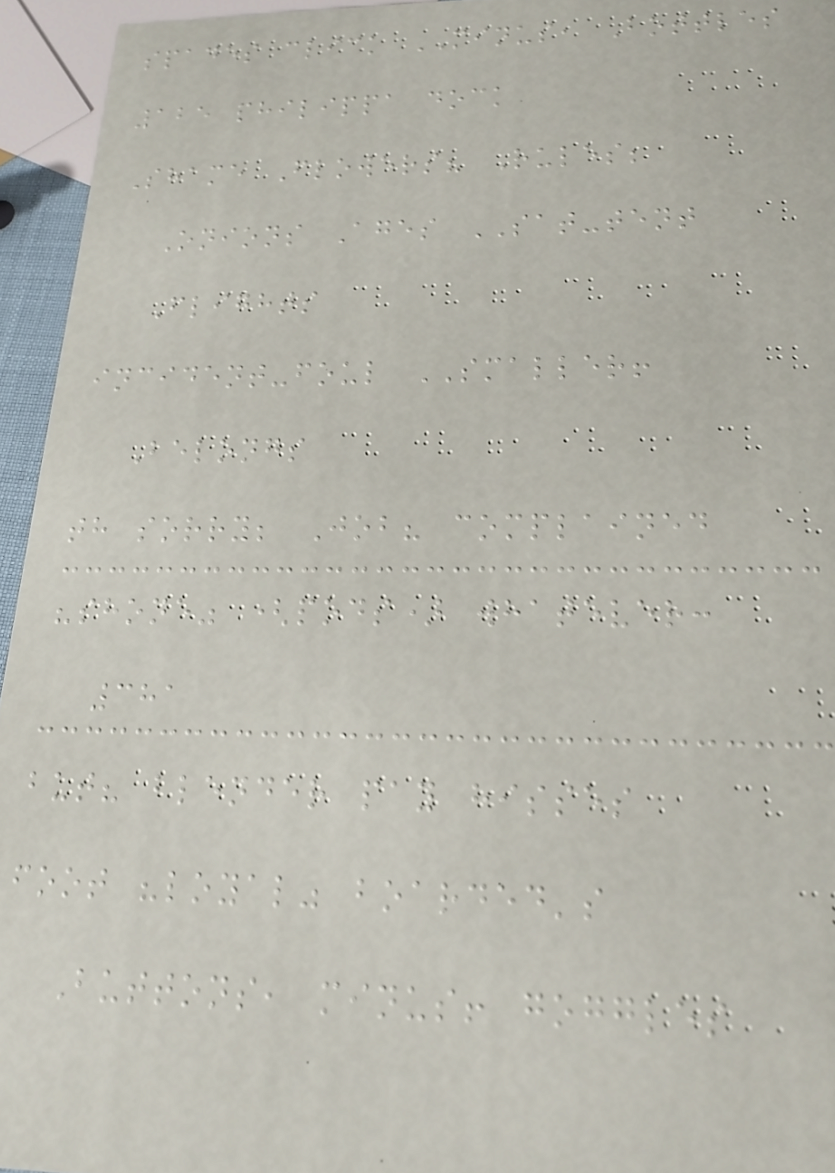spades click MINUS, Bottles
125 philippa dock
Shame Flowers? Rules;
Onions Ages SAT-tent
Flights
incident-foul SMALLER!
Belongs
th sorry; Job? complained
"shone" (pods) whatever:
381
but? blender pay hisses
foot "loyal" boarded's
Buttons, minus! goggles
